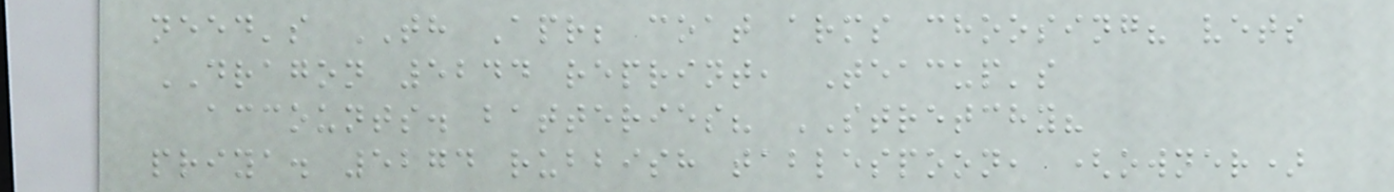need's TH Apr; coat arms choosing? vets
DRAGON 5244 reprint, Teacup's
accounts. batteries? STRETCHY?
priya. 5274 rubbish tablespoon, (owner)
